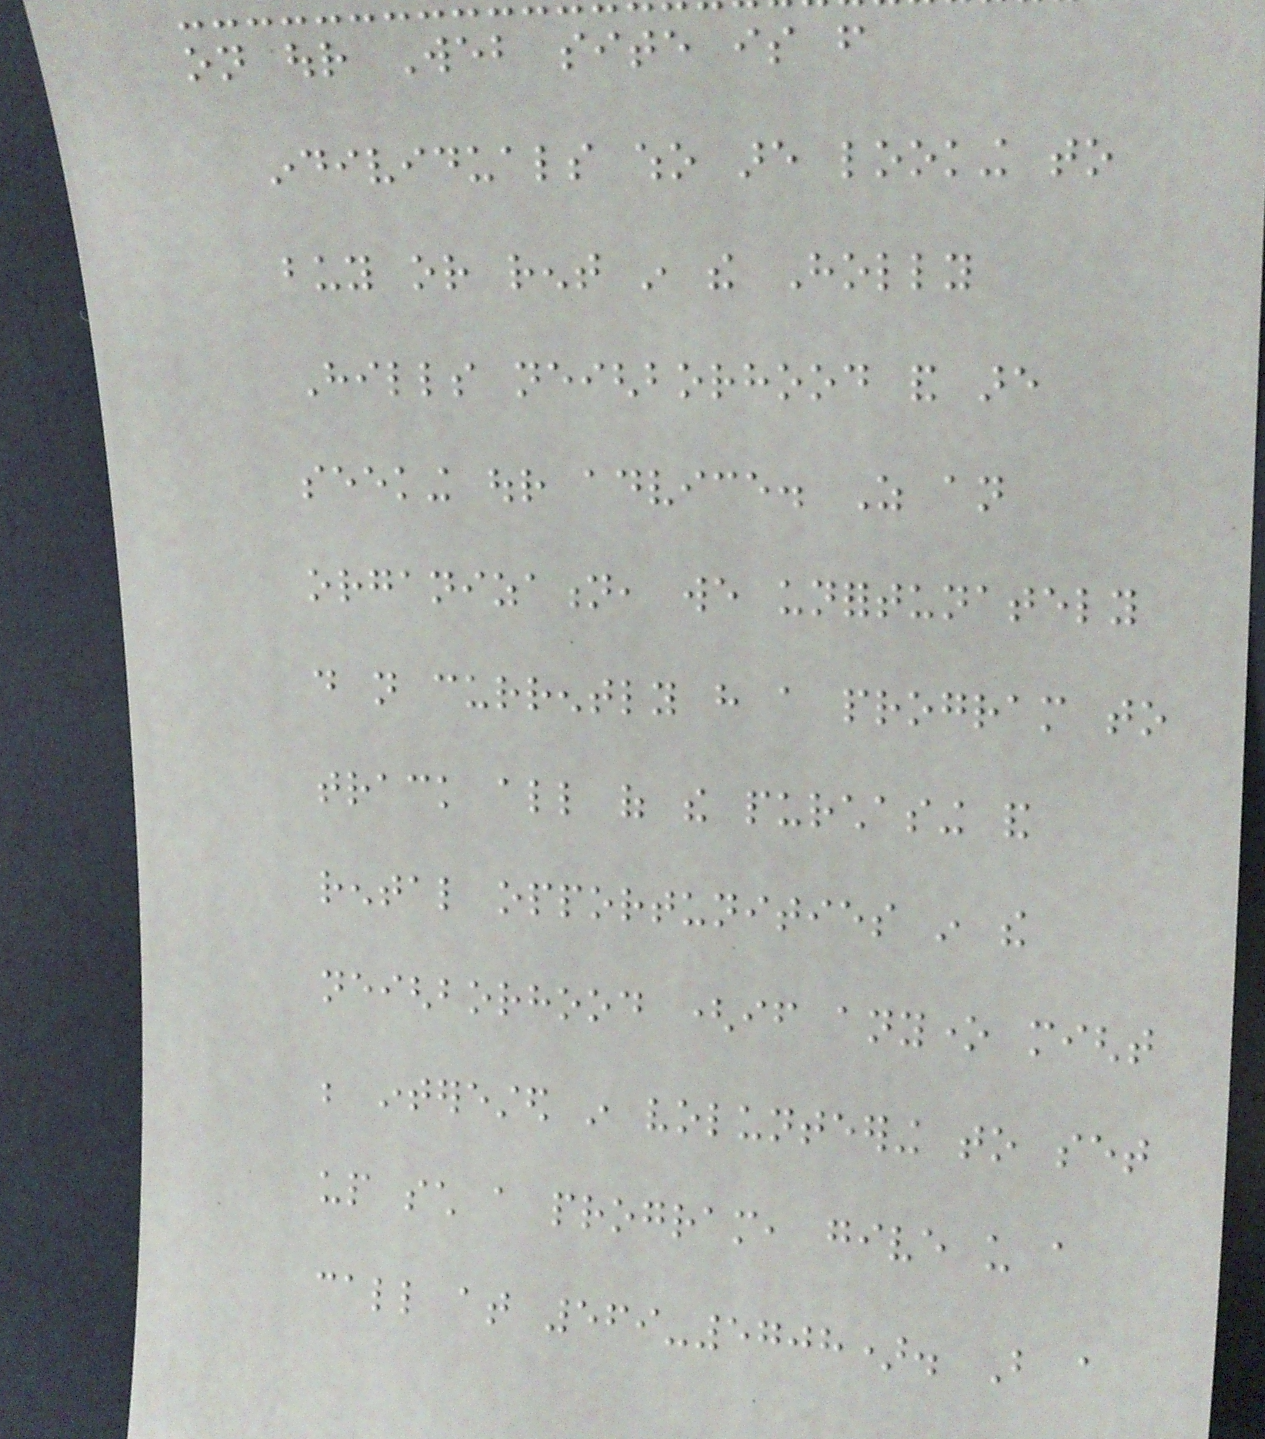on our Web site is from
individuals who are looking to
buy or rent in the Holly
Hills neighborhood and are
seeking our advice. As an
organization, we unfortunately
do not currently have a program to
track all of the purchasing and
rental opportunities in the
neighborhood (if anyone might
be interested in volunteering to set
up such a program, give us a
call at 569-5708). But a
